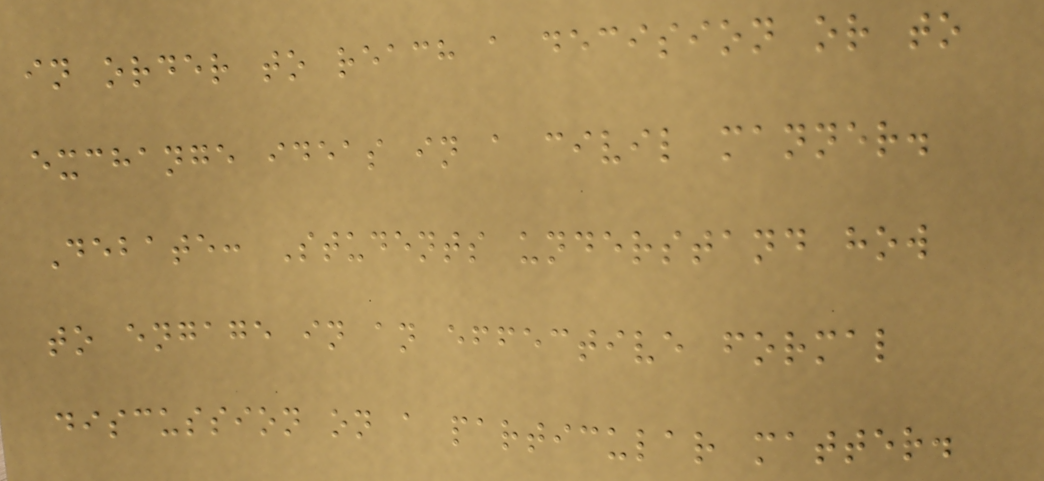in order to reach a decision or to
exchange ideas in a civil manner.
Debate: Students understand how
to engage in an effective formal
discussion on a particular matter.
